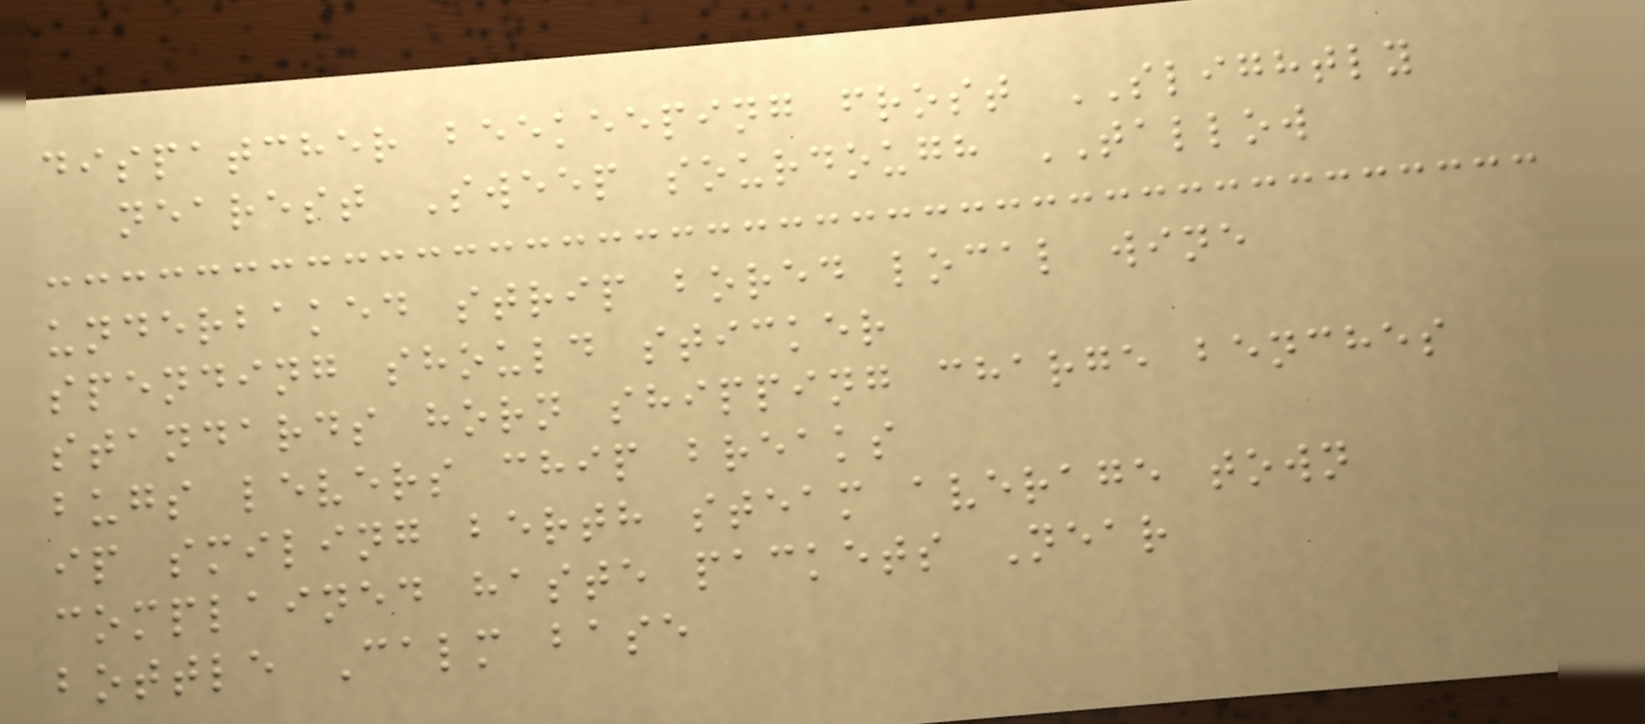dispatcher beekeeping frost SLIGHTLY
nearest Sweep sourdough TALLOW
underbaked strip bored local wine
spending should sticker
standards horn shipping charge benches
bugs levers chip breaks
ip smiling berth steam average town
complained haste packets Near
bottle Calm base
